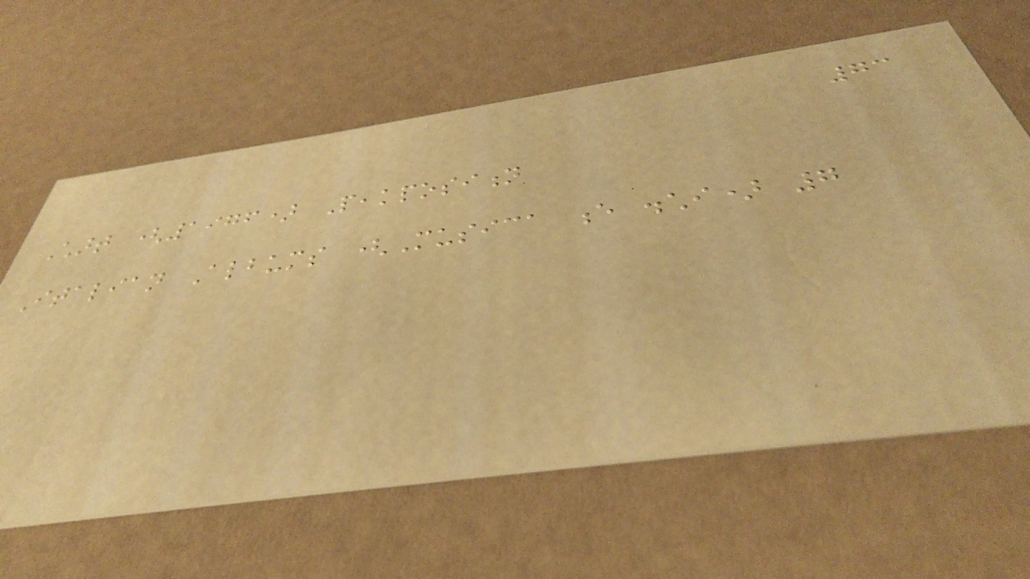73
Chart (1976) Peakposition
Italian Albums (Musica e dischi) 7
